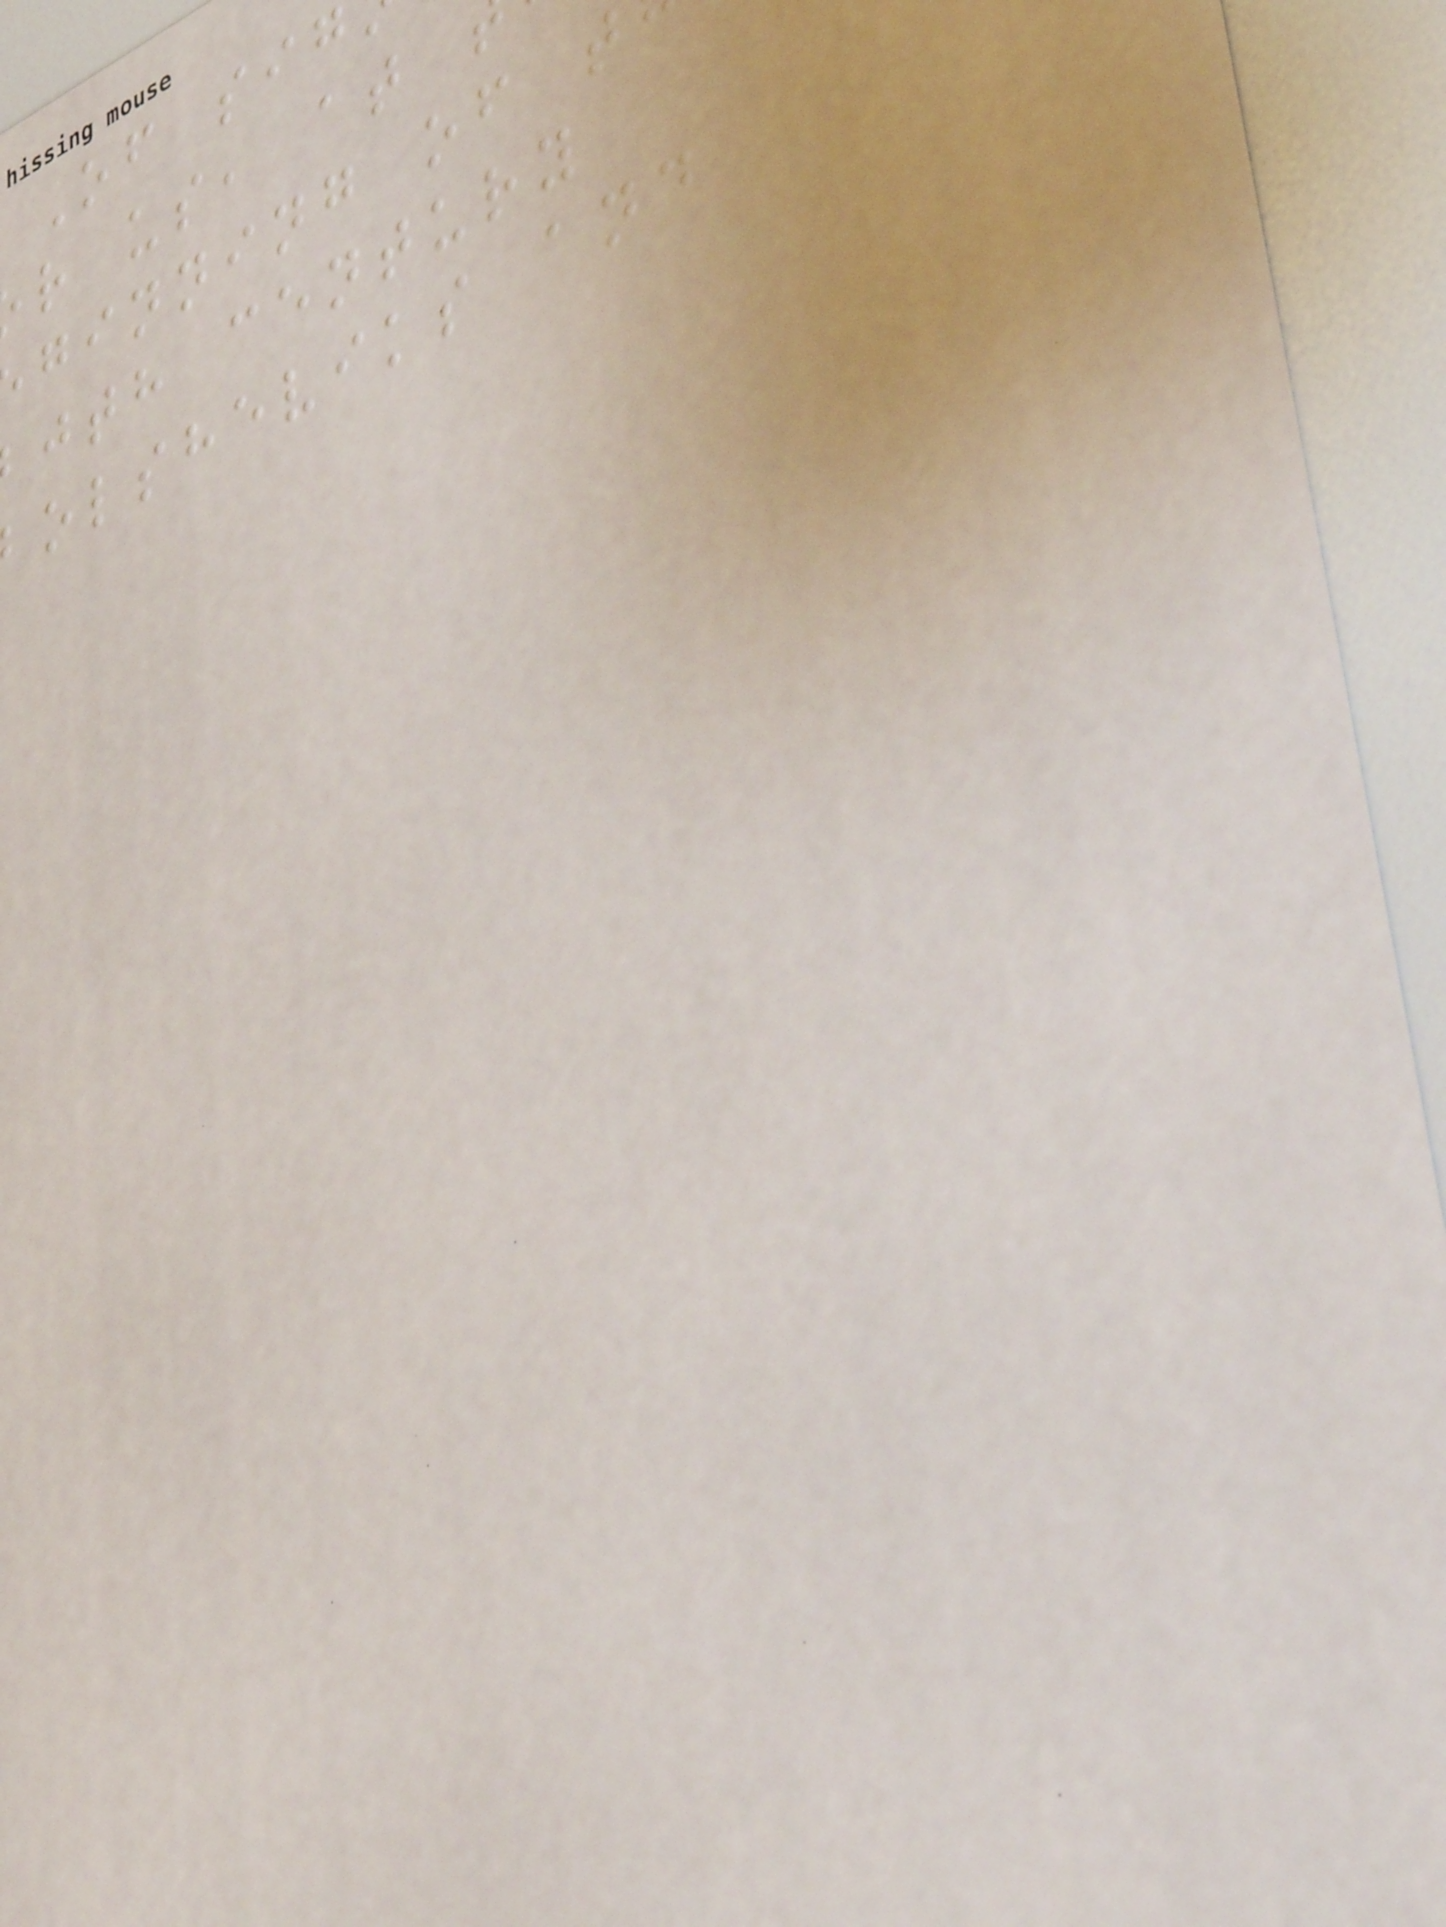Of sig
r us, at
ginning of t
jth century
olsheviks and
